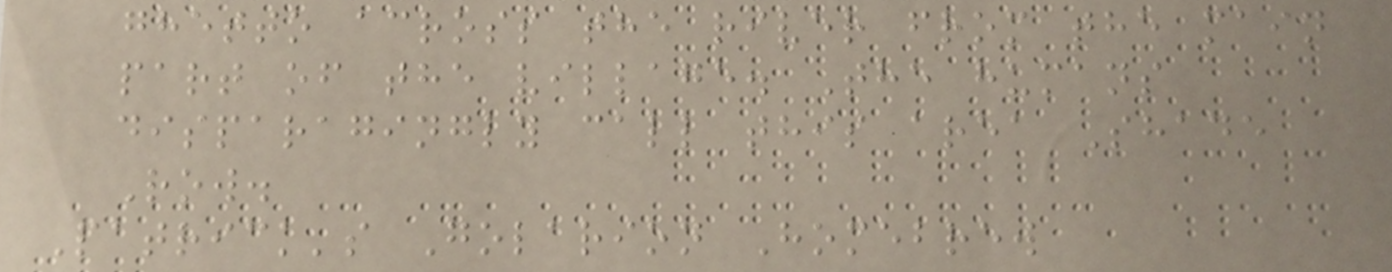ghetto across the river from the main
part of the village. The humans
disparagingly call this area Shade
Row.
Patrick's Golarion Homebrew
